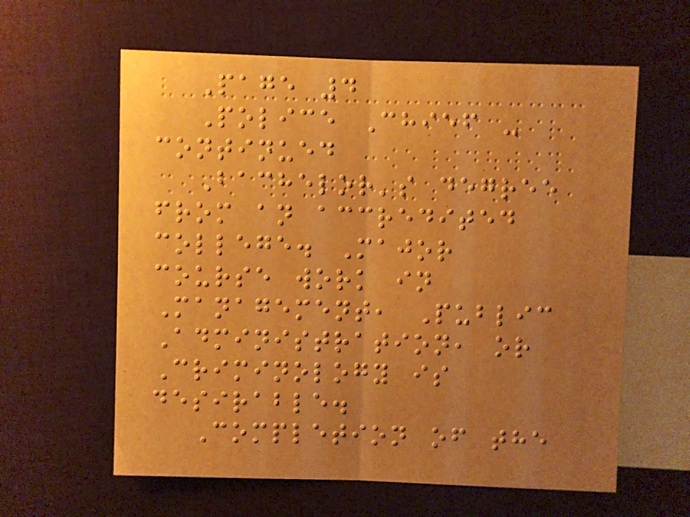Page 4
Police Chief -
continued
Bachelor's degree
from an accredited
college. Major
course work in
Management, Public
Administration, or
Criminology is
desirable.
Completion of the
